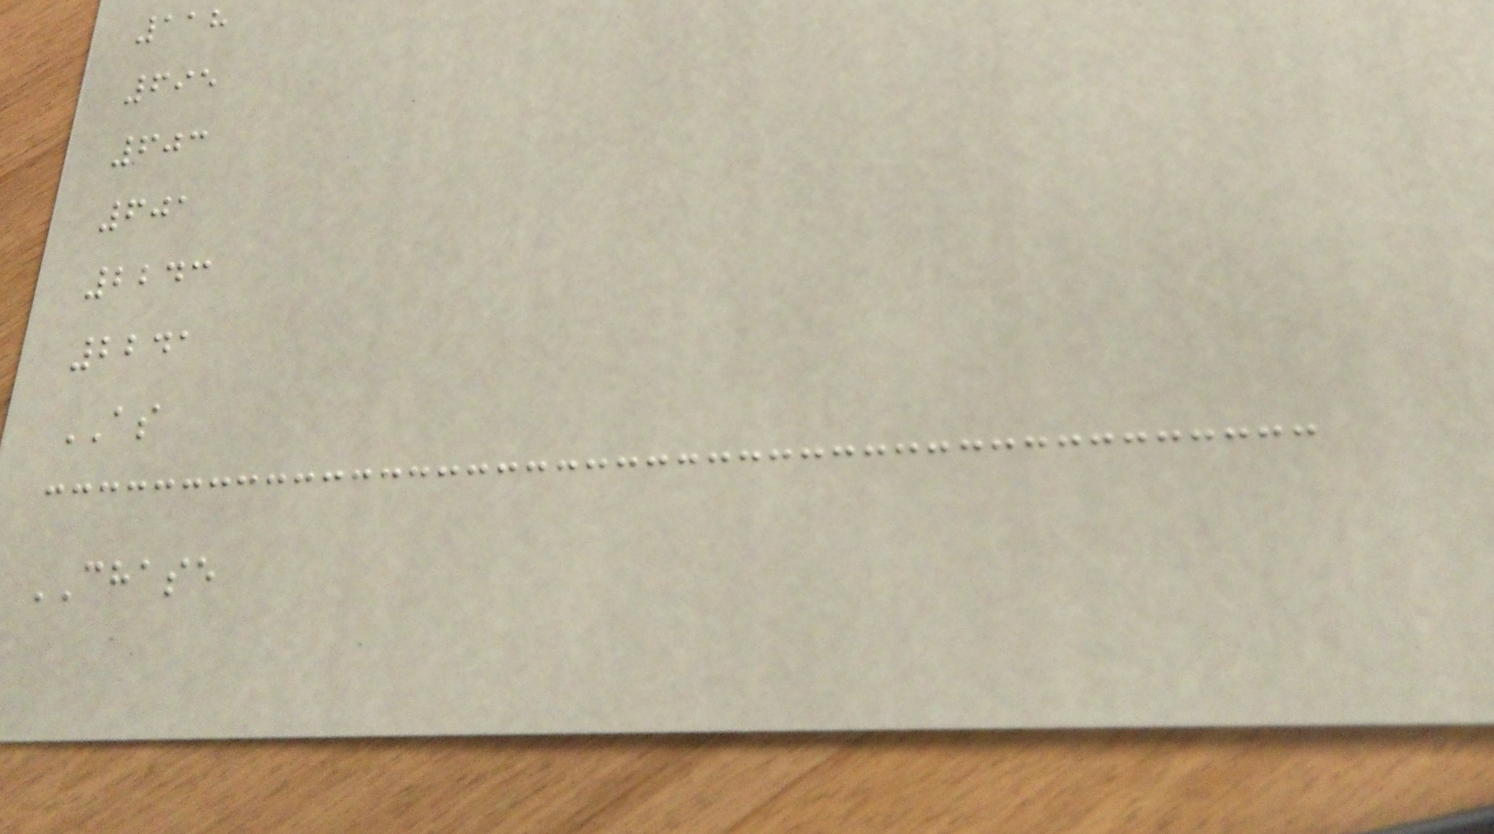118
695
603
601
2243
2241
AS
CHASE
